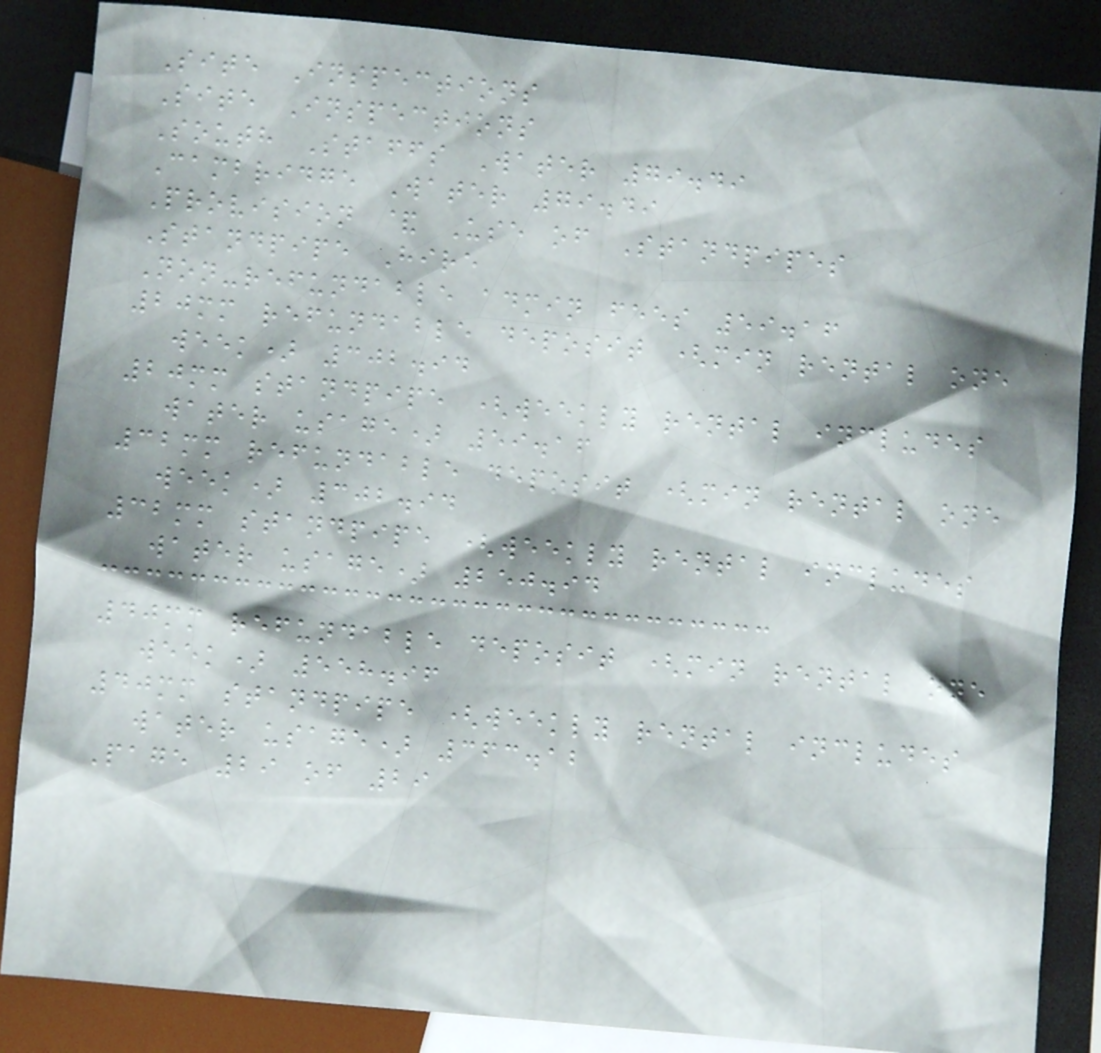Site Inspections
Site Inspections
South Staffs Water 79.49
Cambridge Water 79.49
Provision & Use of Standpipes
Standpipe Hire
Non-refundable admin fees 59.16
20mm refundable deposit (min rental one
week) 302.94
20mm standpipe (weekly rental includes
water usage) 59.16
32mm refundable deposit (min rental one
week) 302.94
32mm standpipe (weekly rental includes
water usage) 250.94
40mm refundable deposit (min rental one
week) 558.96
40mm standpipe (weekly rental includes
water usage) 363.12
Page 29 of 29
